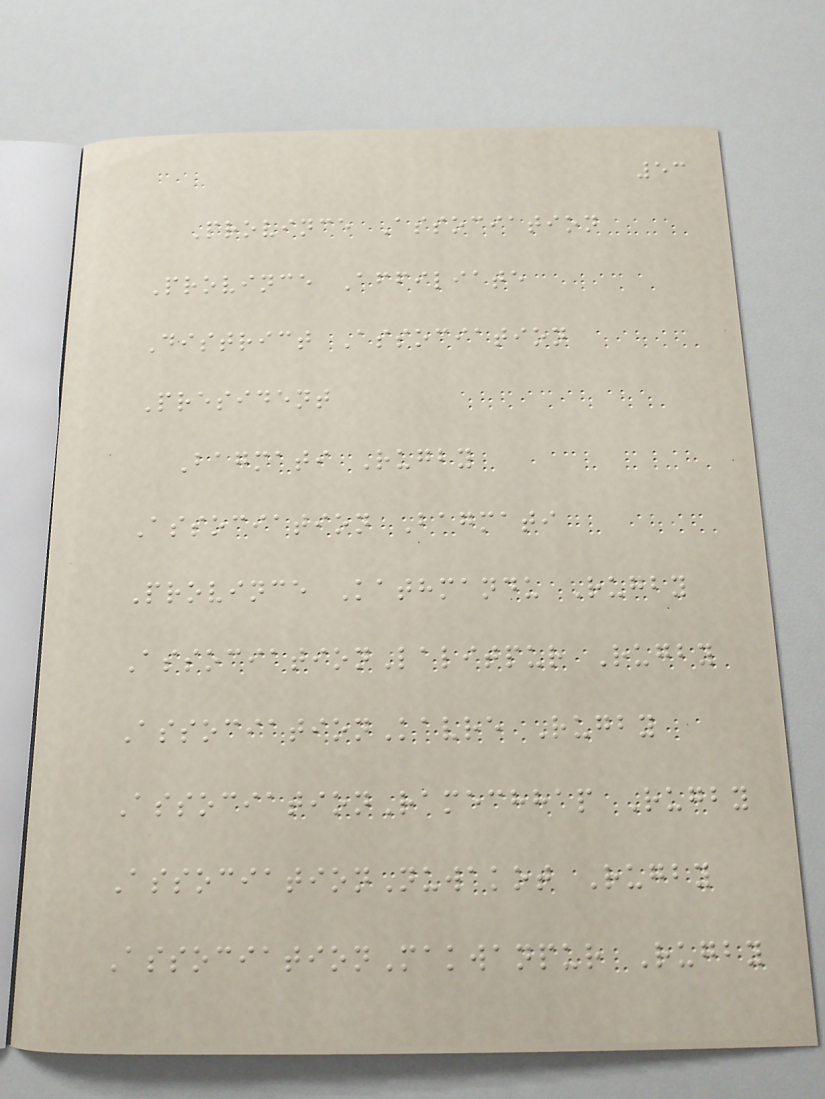53
Province Association
Province Affiliate
District Association
President
Bagmati Rugby
Association Bagmati
Province Kathmandu Rugby
AssociationLalitpur Rugby
AssociationKavre Rugby
AssociationRamechhap Rugby
AssociationNuwakot Rugby
AssociationMakwanpur Rugby
